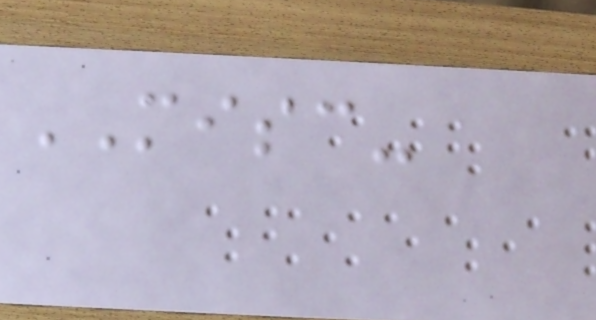MISC-
